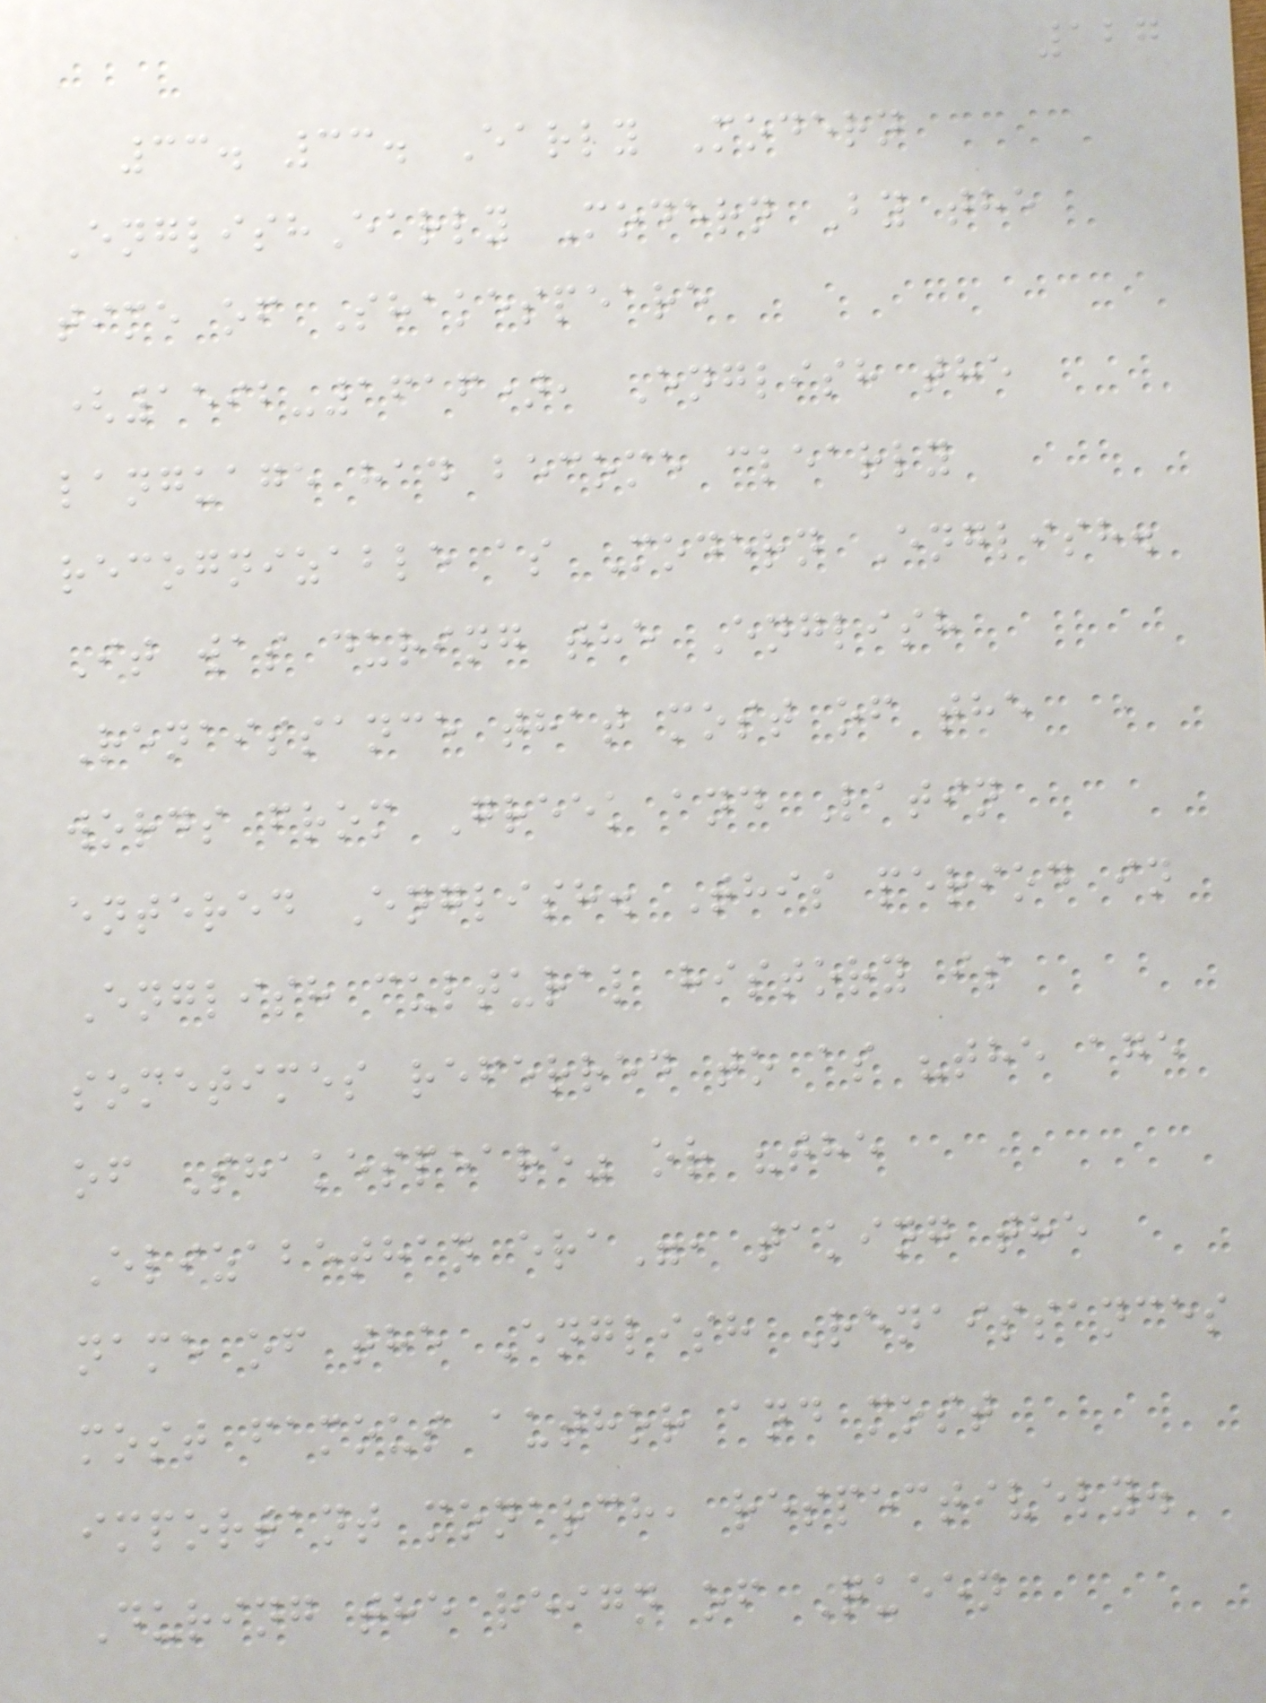127
33. 33. Early Modern
EnglishEarly Modern By the
time of Shakespeare
(1592-1616), English the
language had become clearly
recognizable as Modern English.
It was during the English
Renaissance that most of the
words from Greek and Latin
entered English. This period in
English cultural history is
sometimes referred to as "the age
of Shakespeare" or "the
Elizabethan era", taking the
name of the English Renaissances
most famous author and most
important monarch, respectively.
During the reign of Queen
